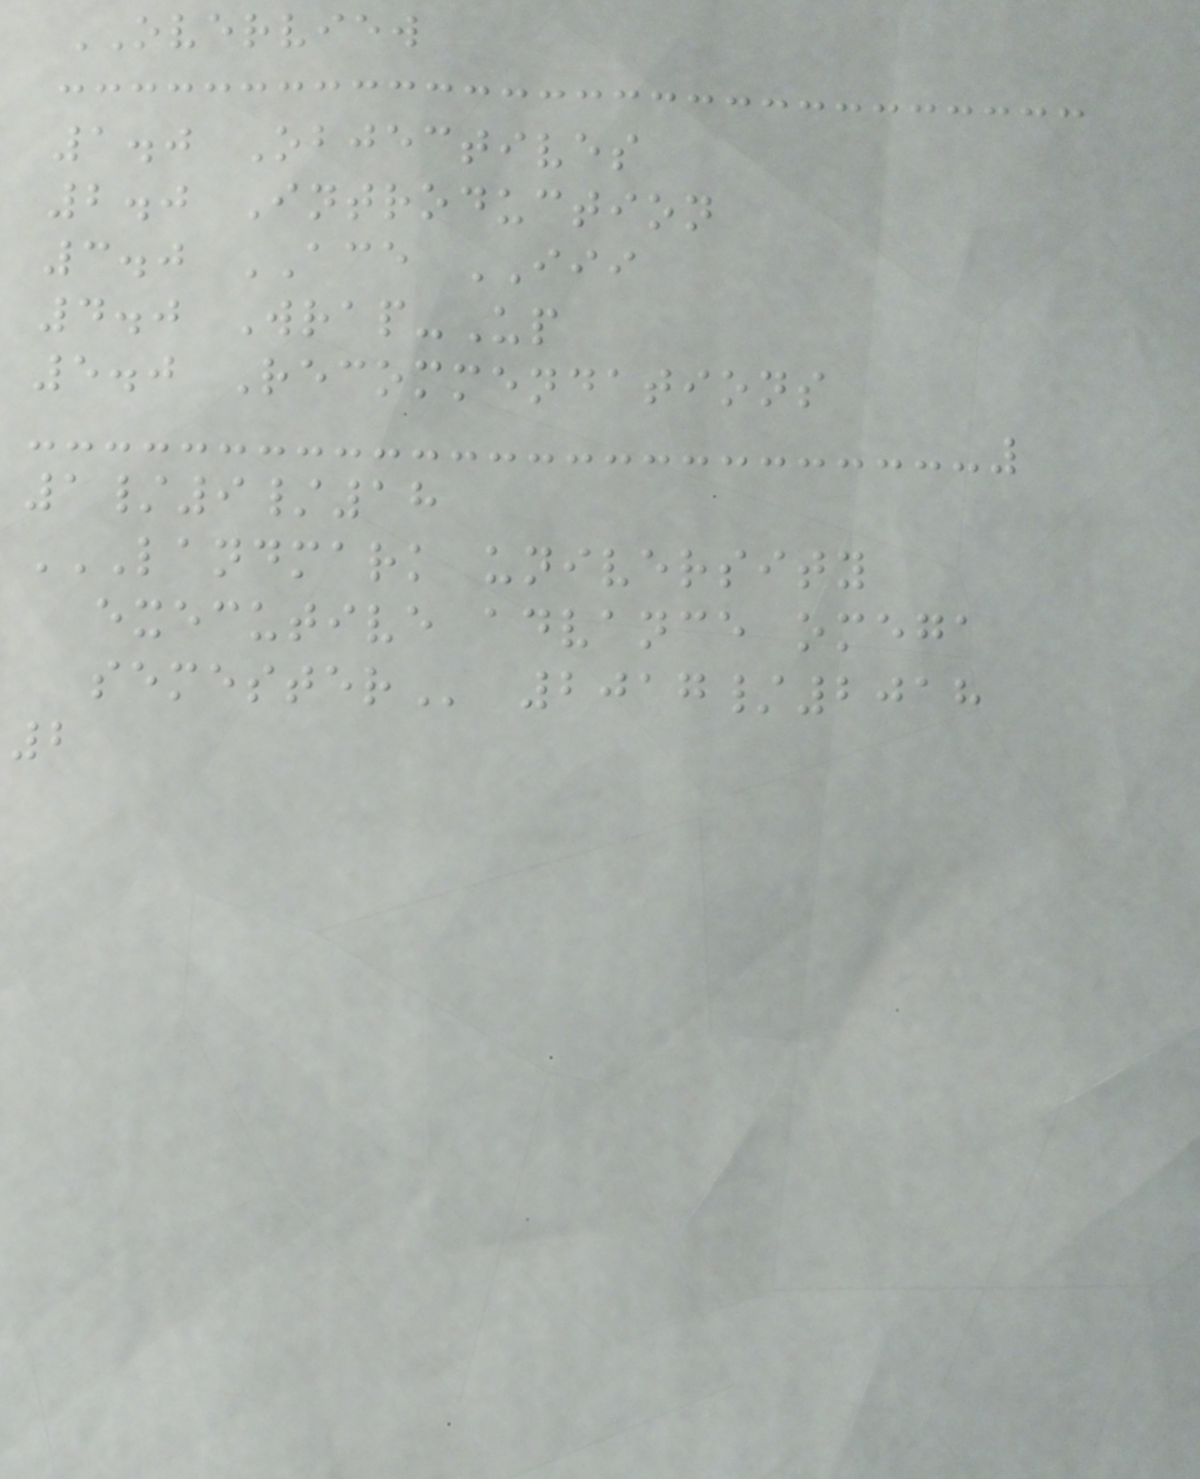OVERVIEW
1.0 Objectives
2.0 Introduction
3.0 ACE III
4.0 Wrap-Up
5.0 Recommendations
1/9/18
LANDMARK UNIVERSITY
EXECUTIVE ADVANCE OMEGA
SEMESTER 2017/2018
2
